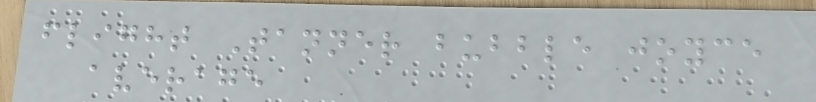flight Tanner bubble joyce
average
